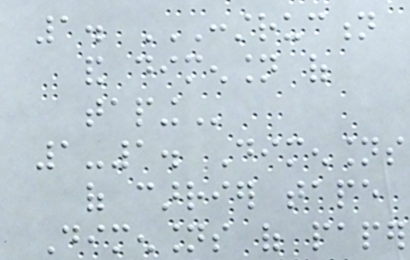1. CONSTRUCTION
AND DIMENSION OF
TAPING
1-1. Dimensions
of carrier tape
Dimensions of paper
